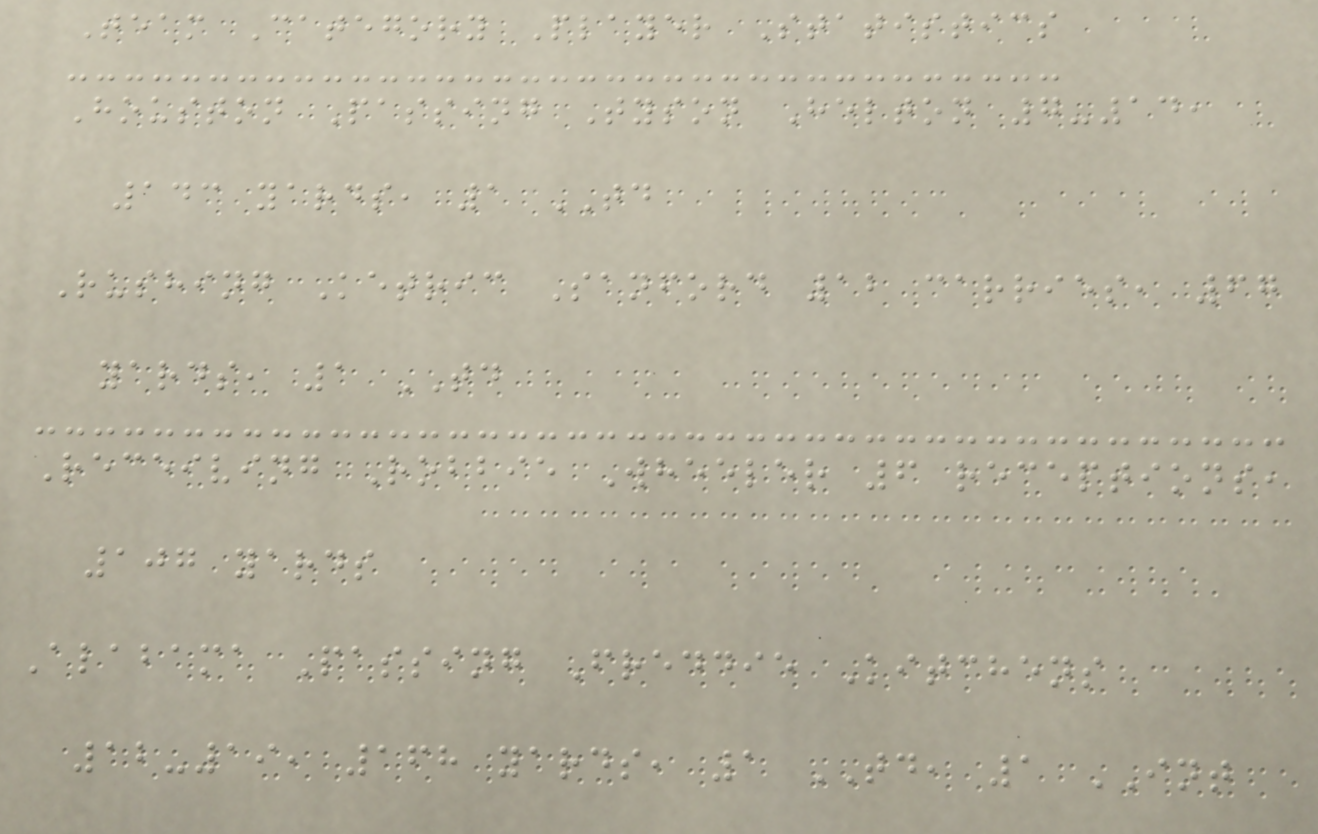Team Category Player Statistics
Houston Passing Tyson Helton 7-14,
143 yards, 1 TD
Rushing Ketric Sanford 12 carries, 67
yards, 1 TD
Receiving Robbie Wheeler 6 receptions,
107 yards
Alabama Passing Freddie Kitchens
12-19, 168 yards, 1 TD, 1 INT
